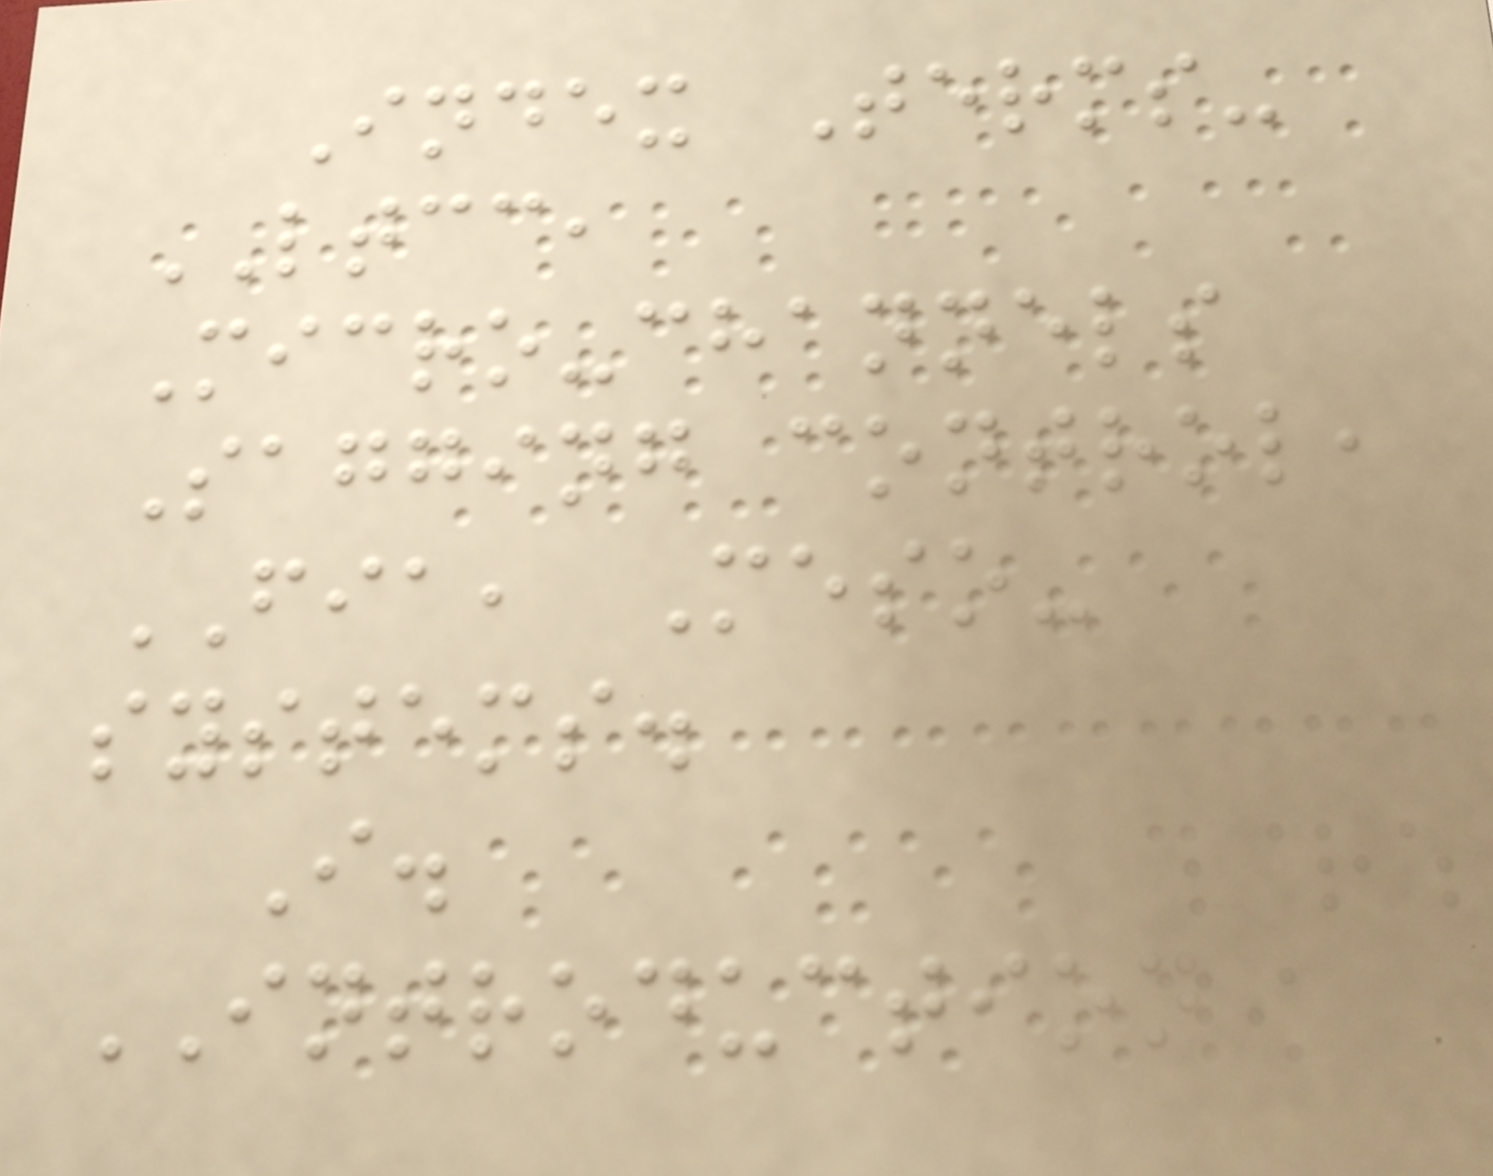Index Terms-
LTCC,
Micro-channels
Sagging control,
FIA, Meso-
systems.
I.
INTRODUCTION
